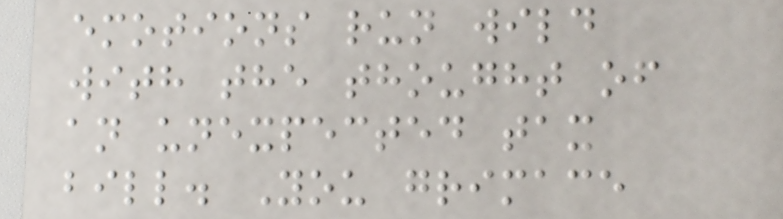emotions run wild
with the thought of
an unexpected tax
bill. You grimace
